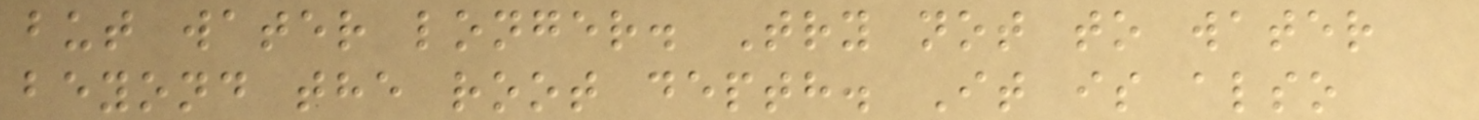but water longer. Try not to water
beyond the root depth. It is also
